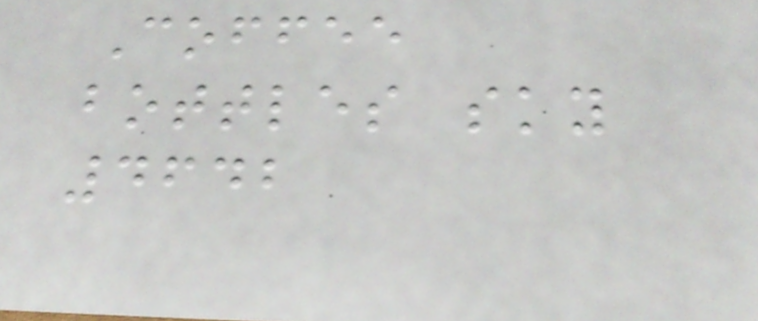Coffee
bottles sky
4642
